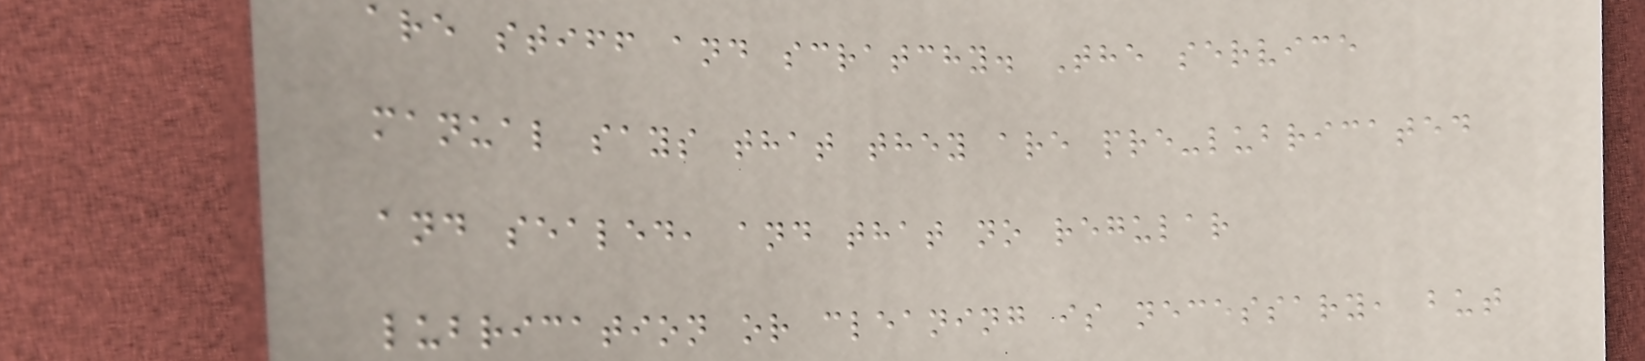are stiff and scratchy. The service
manual says that they are pre-lubricated
and sealed, and that no regular
lubrication or cleaning is necessary, but
